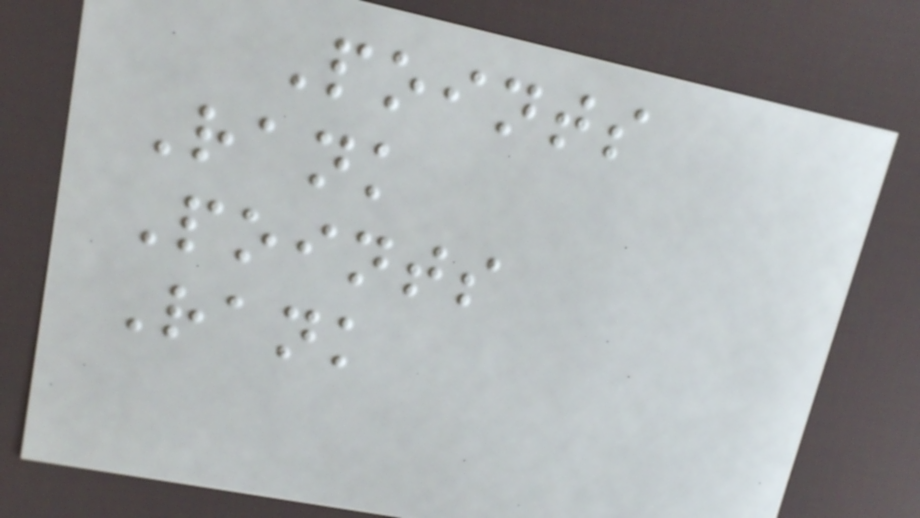Points
Rank
Points
Rank
